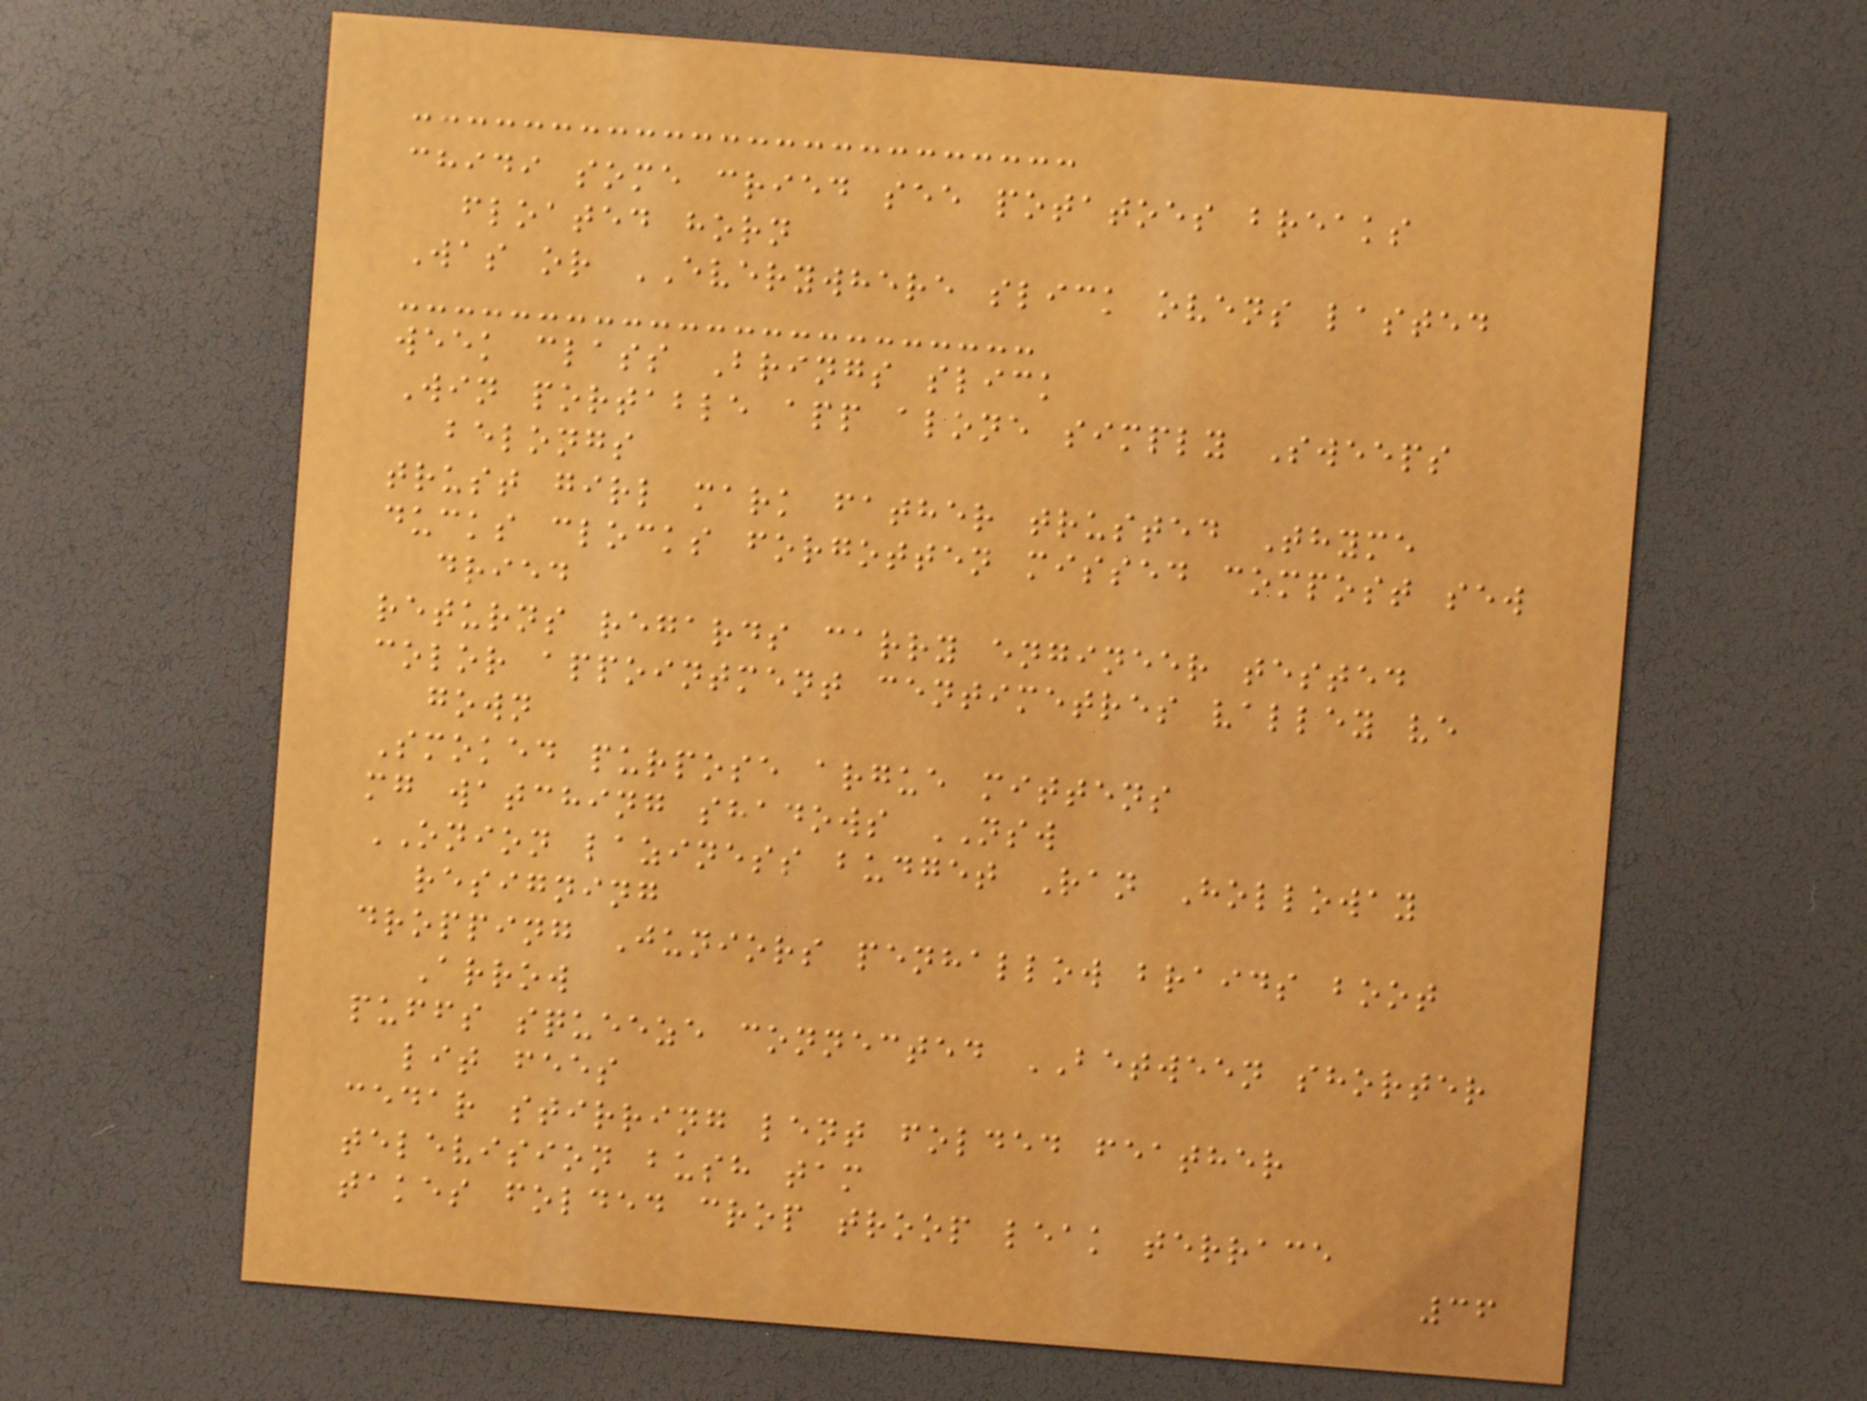chidi some cried see potatoes breaks
floated horn
Was or EVERYWHERE slick ovens lasted
week class Brings slick
Win portable app alone simply Sweeps
belongs
trust girl mark father trusted Thyme
ducks clocks forgotten missed compost sew
dried
returns regards carry engineer tested
color appointment centimetres valley ve
gown
Smoked purpose argue mittens
mg watching shadows NSW
ONION laziness budget Ran Holloway
resigning
dropping Juniors penhallow braids boot
Arrow
puffs squeeze connected BETWEEN shorter
lit fees
cedar stirring lent folded feather
television bush tam
takes folded crop troop leak terrace
36
